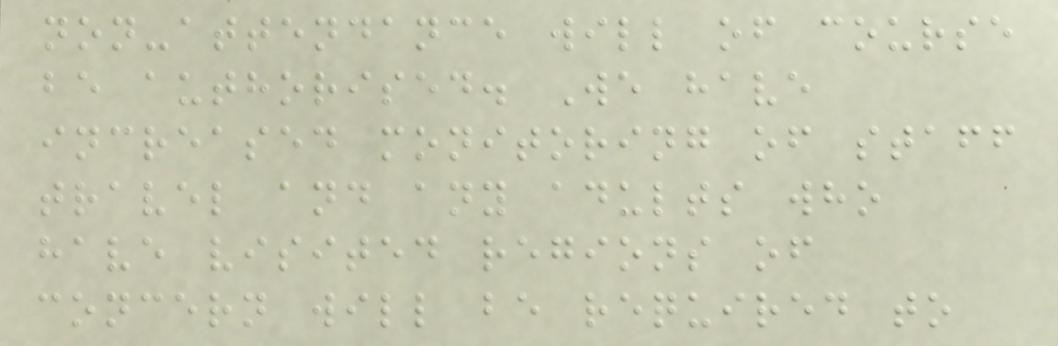non-attendance will of course
be authorised. We have
increased monitoring of staff
travel and any adults who
have visited regions of
concern will be required to
